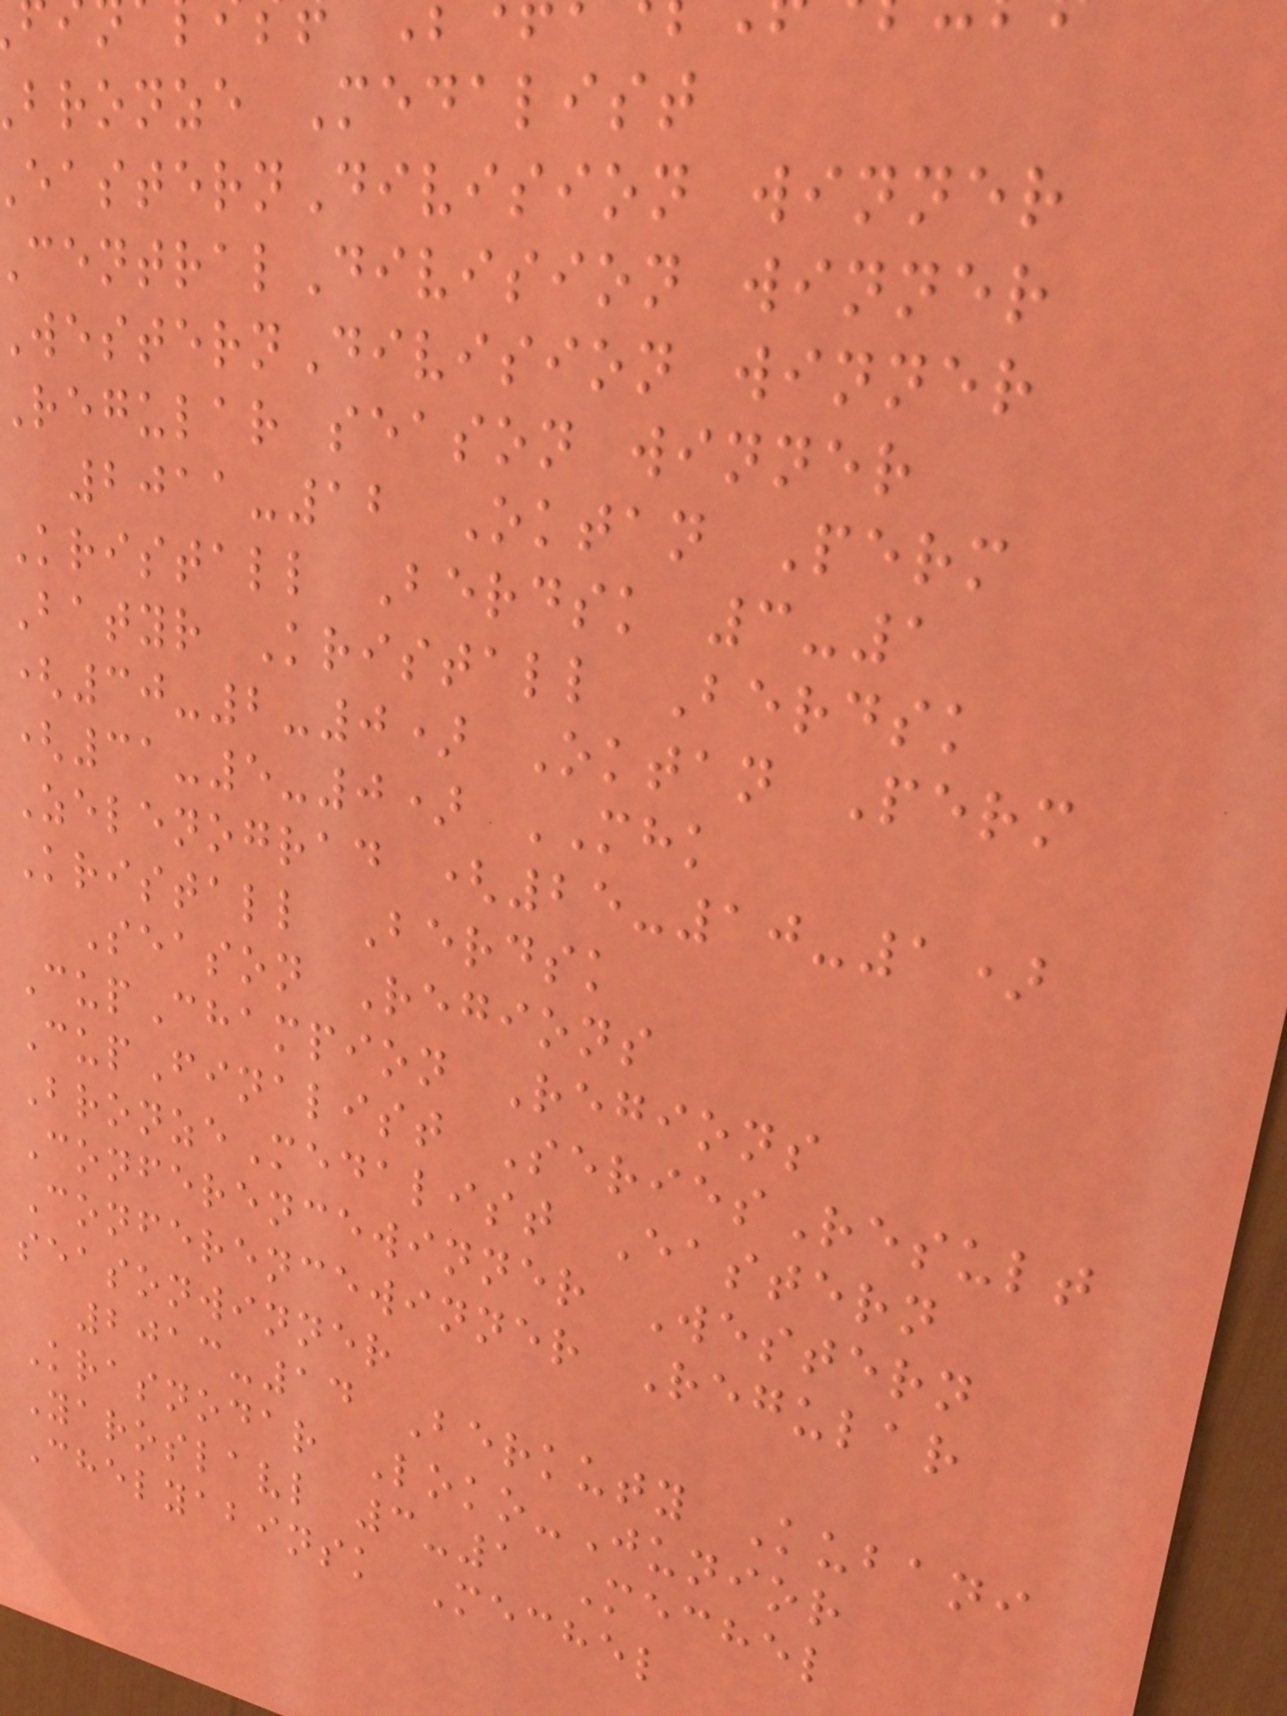bronze Medalist
asternDivision winner
entralDivision winner
esternDivision winner
regular season winner
2011-12 Oktan Perm
Kristall Berdsk 3-1
Batyr Kristall Berdsk
(30-2-0) Oktan Perm
(31-5-0) MHK
Zelenograd (25-10-1)
Kristall Berdsk
Season Regions
CupChampion Regions
CupFinalist SeriesResult
BronzeMedalist Eastern
Conferencewinner Western
Conferencewinner Regular
seasonwinner
2013-14 Berkuty Kubani
Krasnodar Loko-Junior
Yaroslavl 3-1 Mechel
Chelyabinsk Mechel
